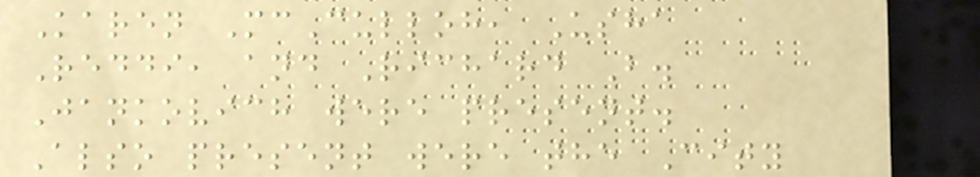Karen McCulloh, Usha
Reddi, and Richard B.
Jankovich were present.
Also present were the City
